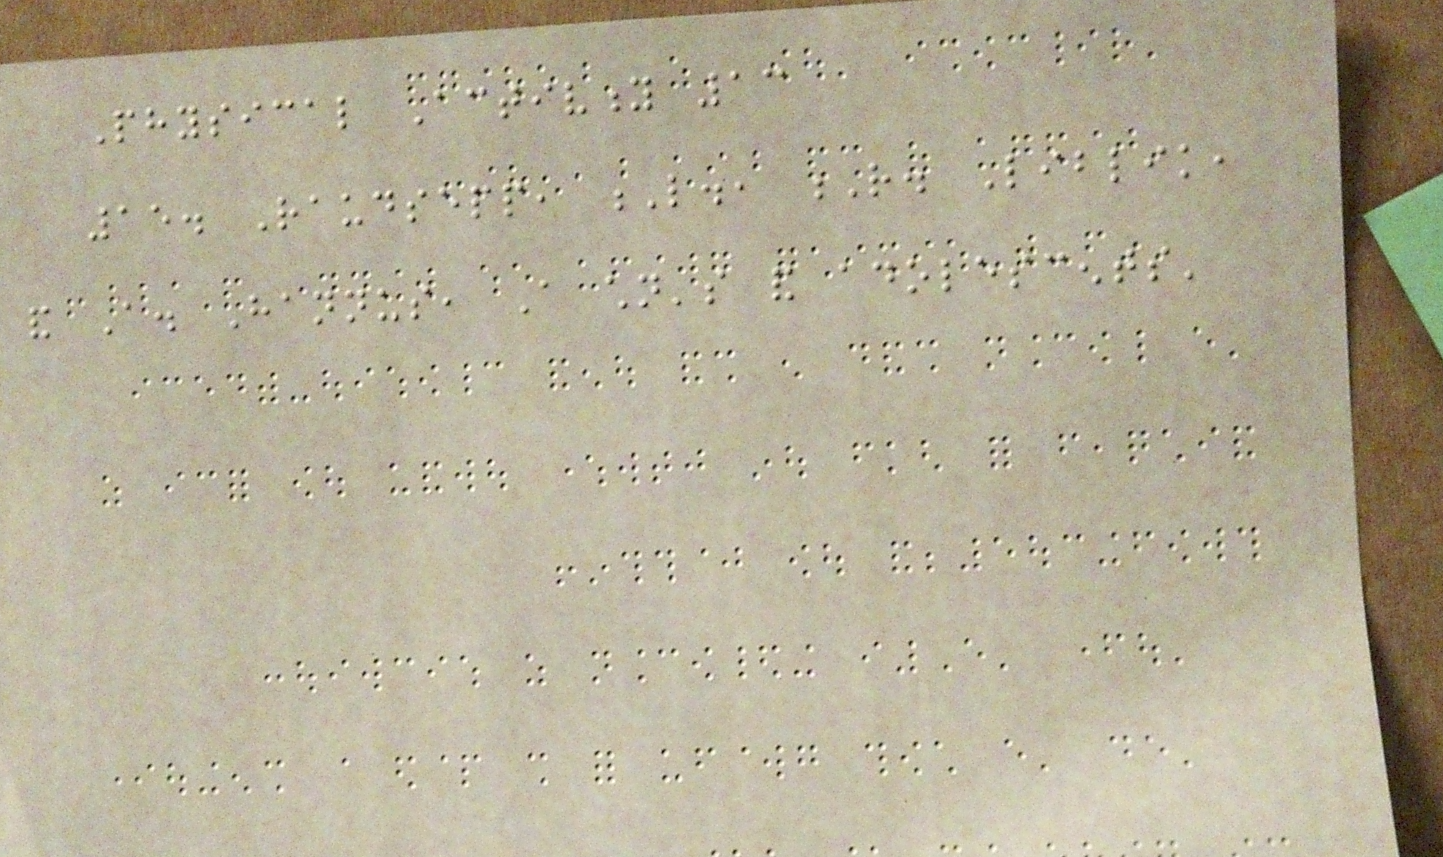Physical Activity 13
15. Raudsepp, L., R. Liblik,
and A. Hannus, A children's and adolescents'
